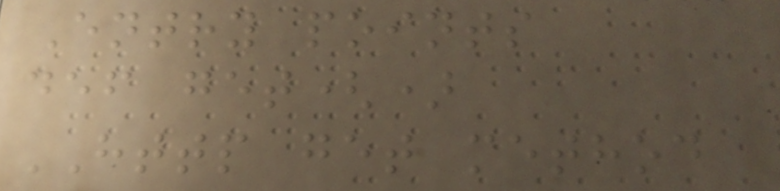Entry points
def get()
HTTP get method
